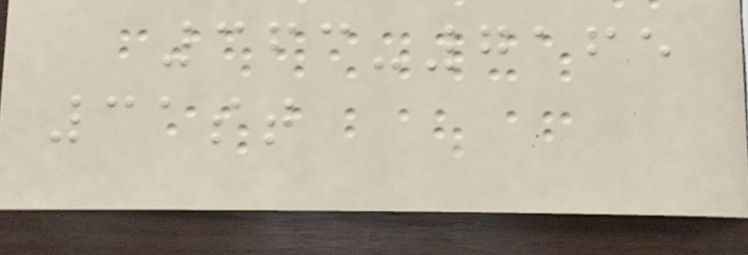363-7165
31st
